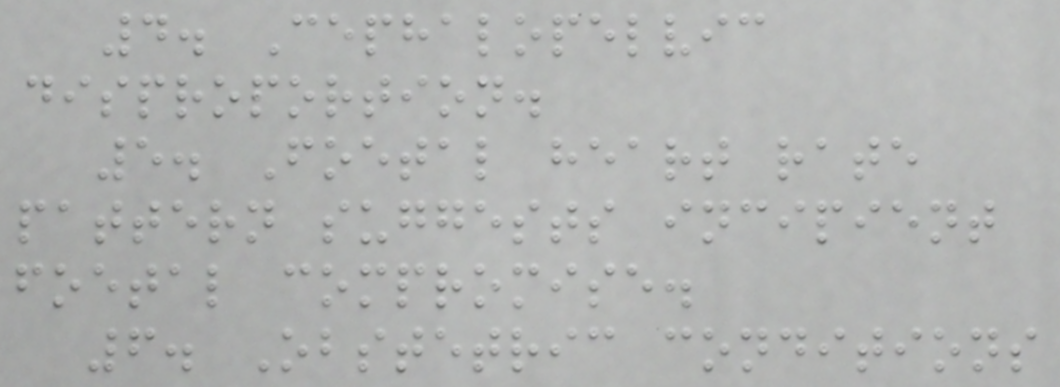4. Cephalopelvic
disproportion.
5. Foetal heart rate
pattern suggests incipient
foetal compromise.
6. Obstetric conditions
